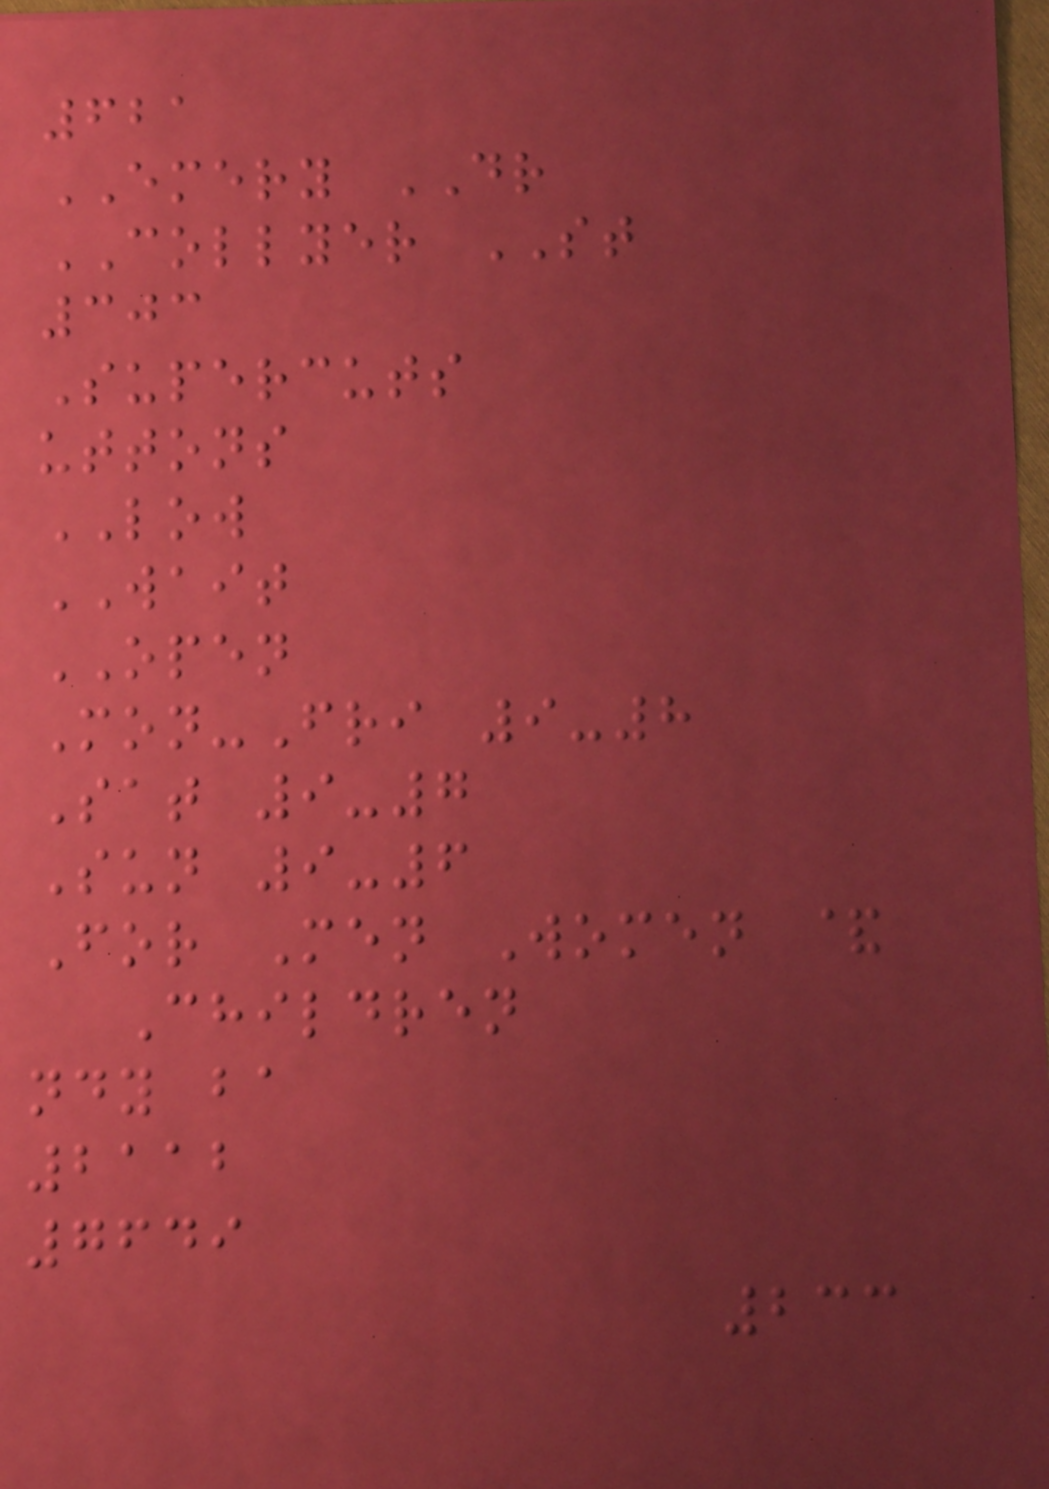621
EMERY DR
COLLYER ST
303
Supercuts
uttons
LOW
WAIT
OPEN
Mon-Fri 9-8
Sat 9-7
Sun 9-6
For Men Women &
Children
ndy ba
2112
7649
233
